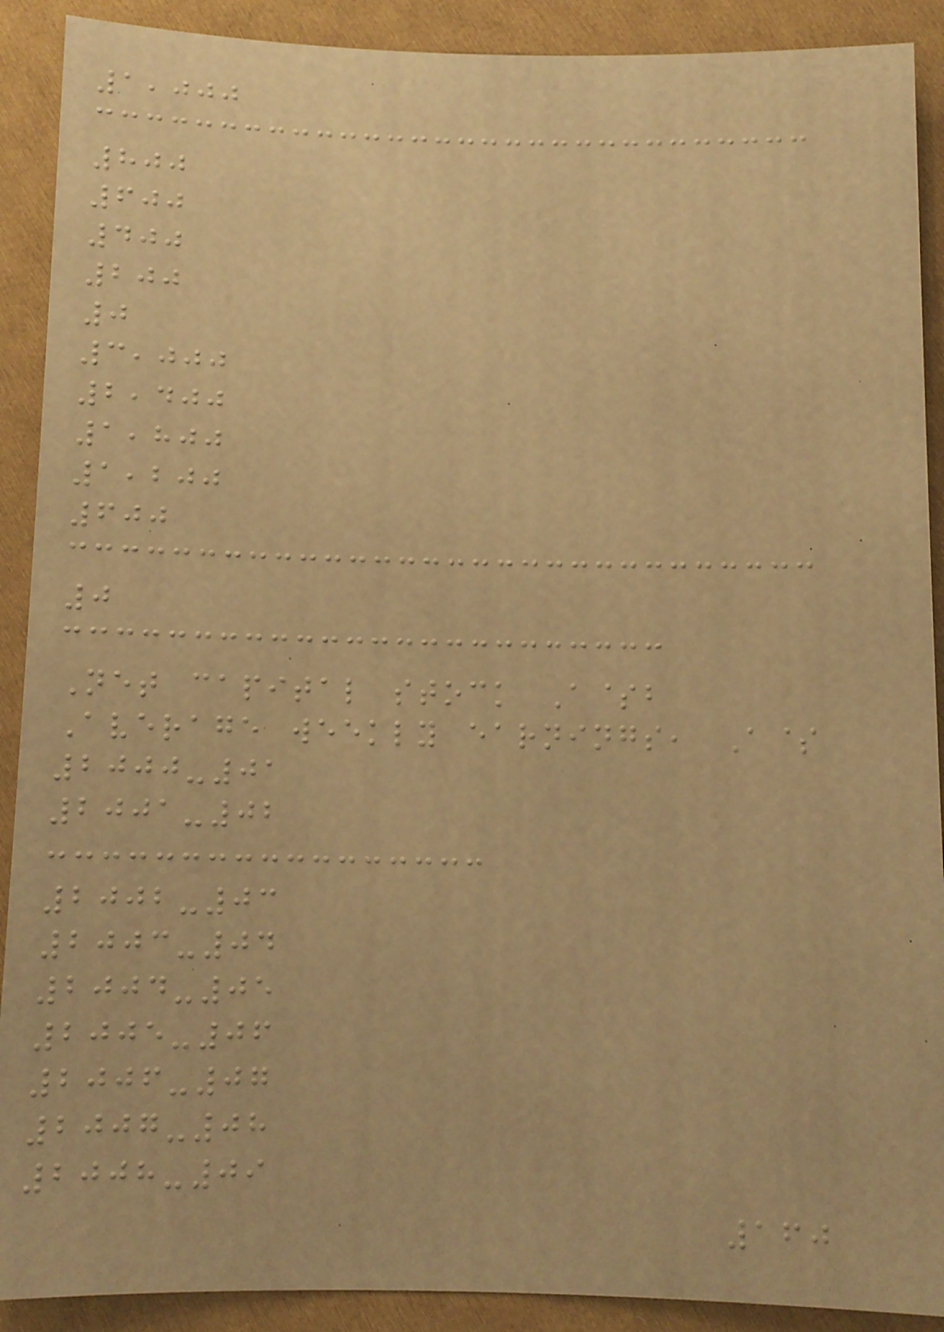1,000
800
600
400
200
0
3,000
2,400
1,800
1,200
600
0
Net capital stock A$b
Average weekly earnings, A$
2000-01
2001-02
2002-03
2003-04
2004-05
2005-06
2006-07
2007-08
2008-09
160
